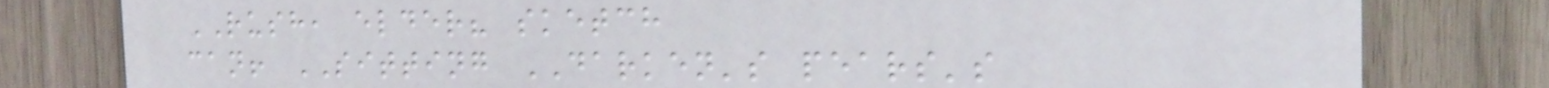RUSH, elder? sketch
can! SITTING DARKEN's pears's
